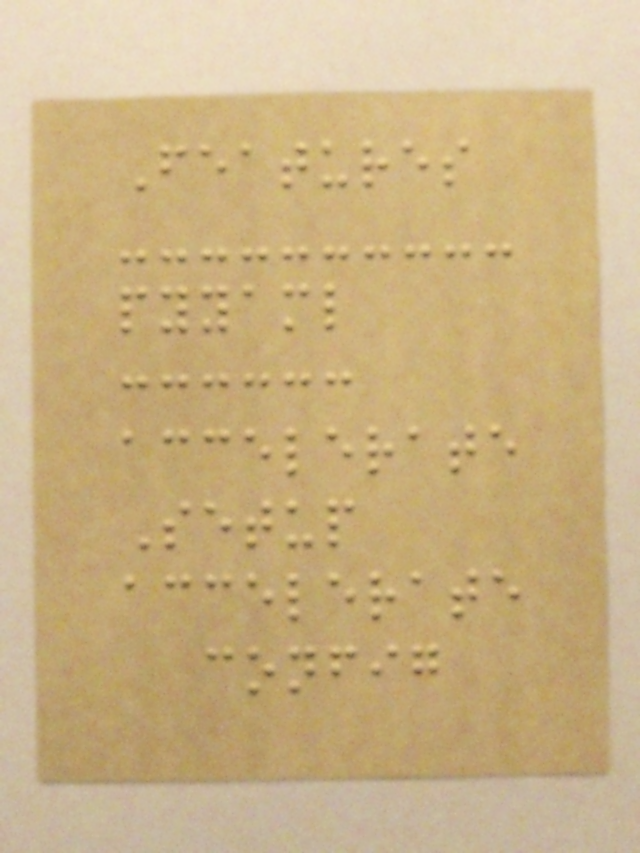Features
pyyaml
accelerate
Setup
accelerate
config
